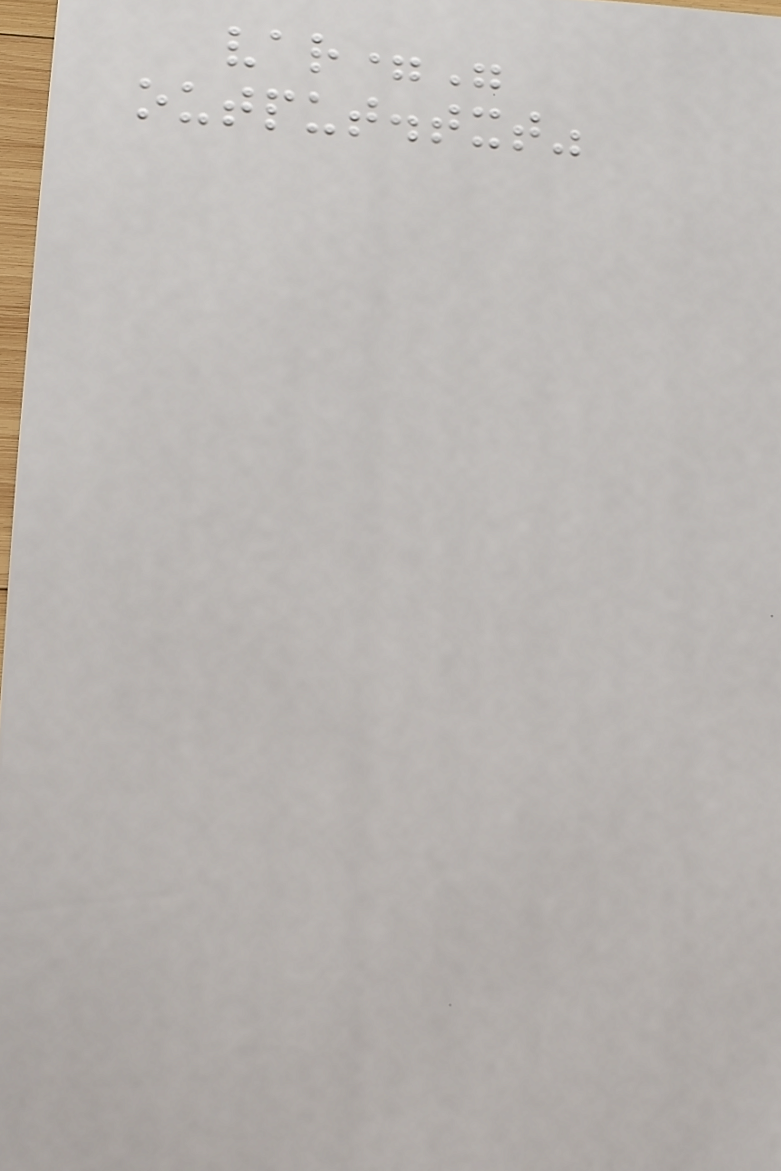var="
output.txt"
